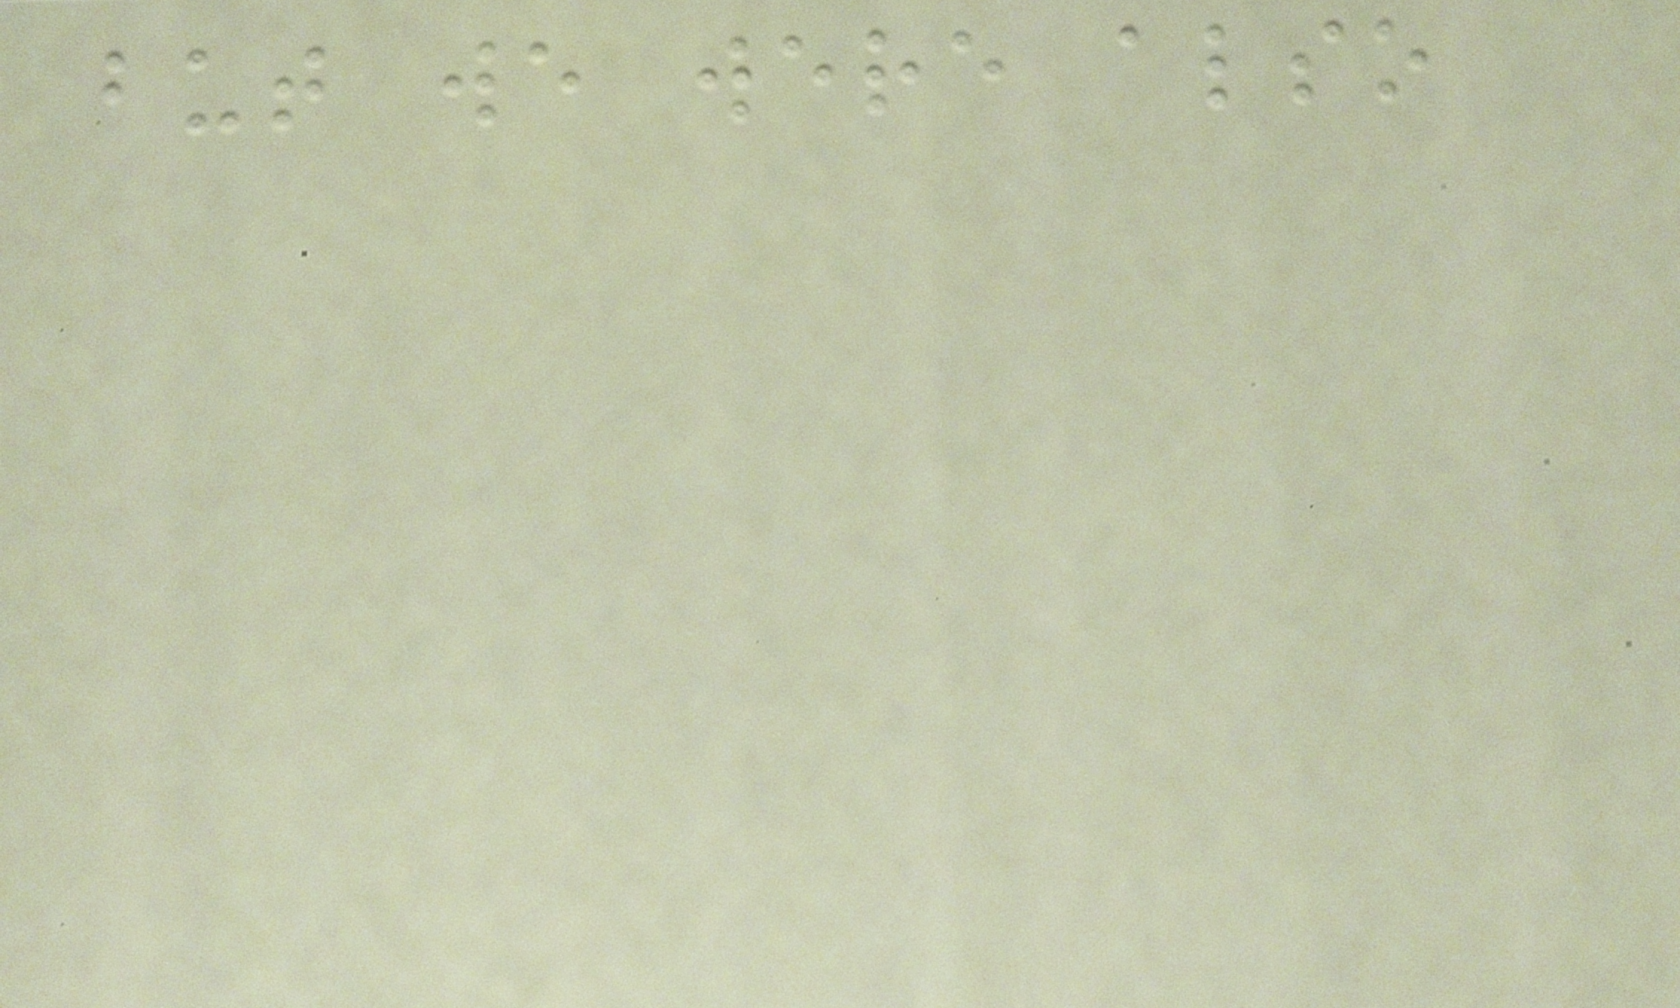but we were also
